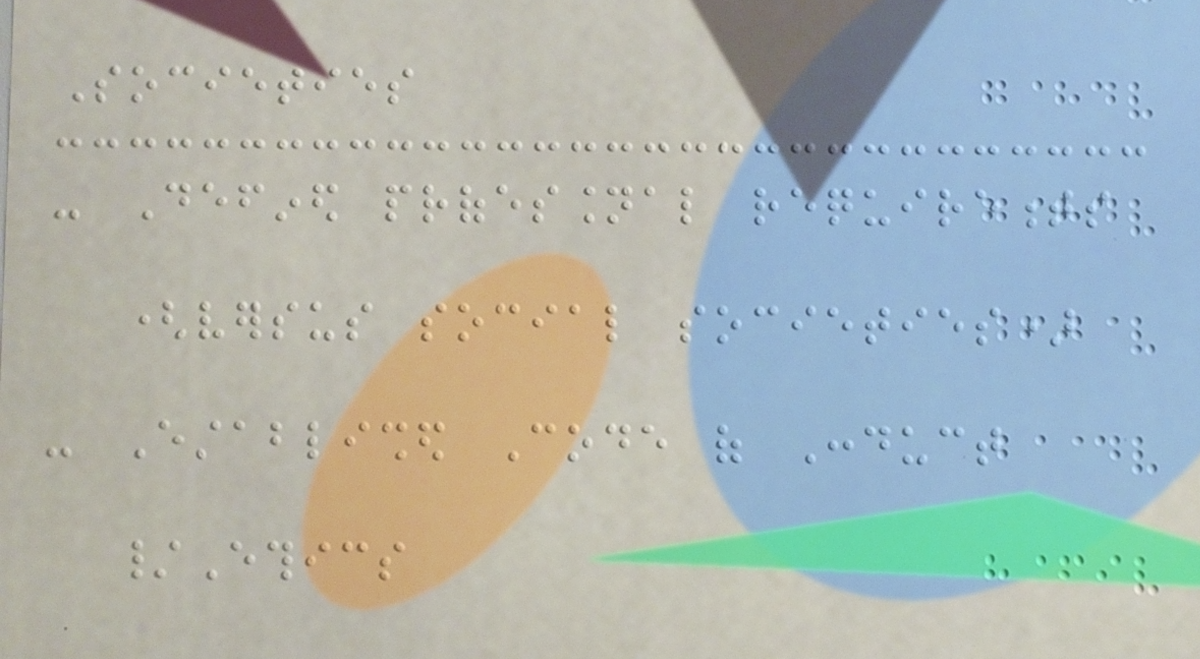Societies
- Defined professional requirements
(versus social societies)
- Established Code of Conduct
/Ethics
